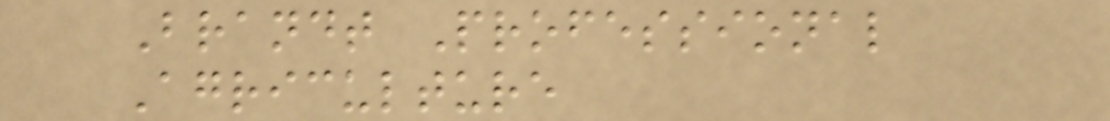Brandt Professional
Agriculture
